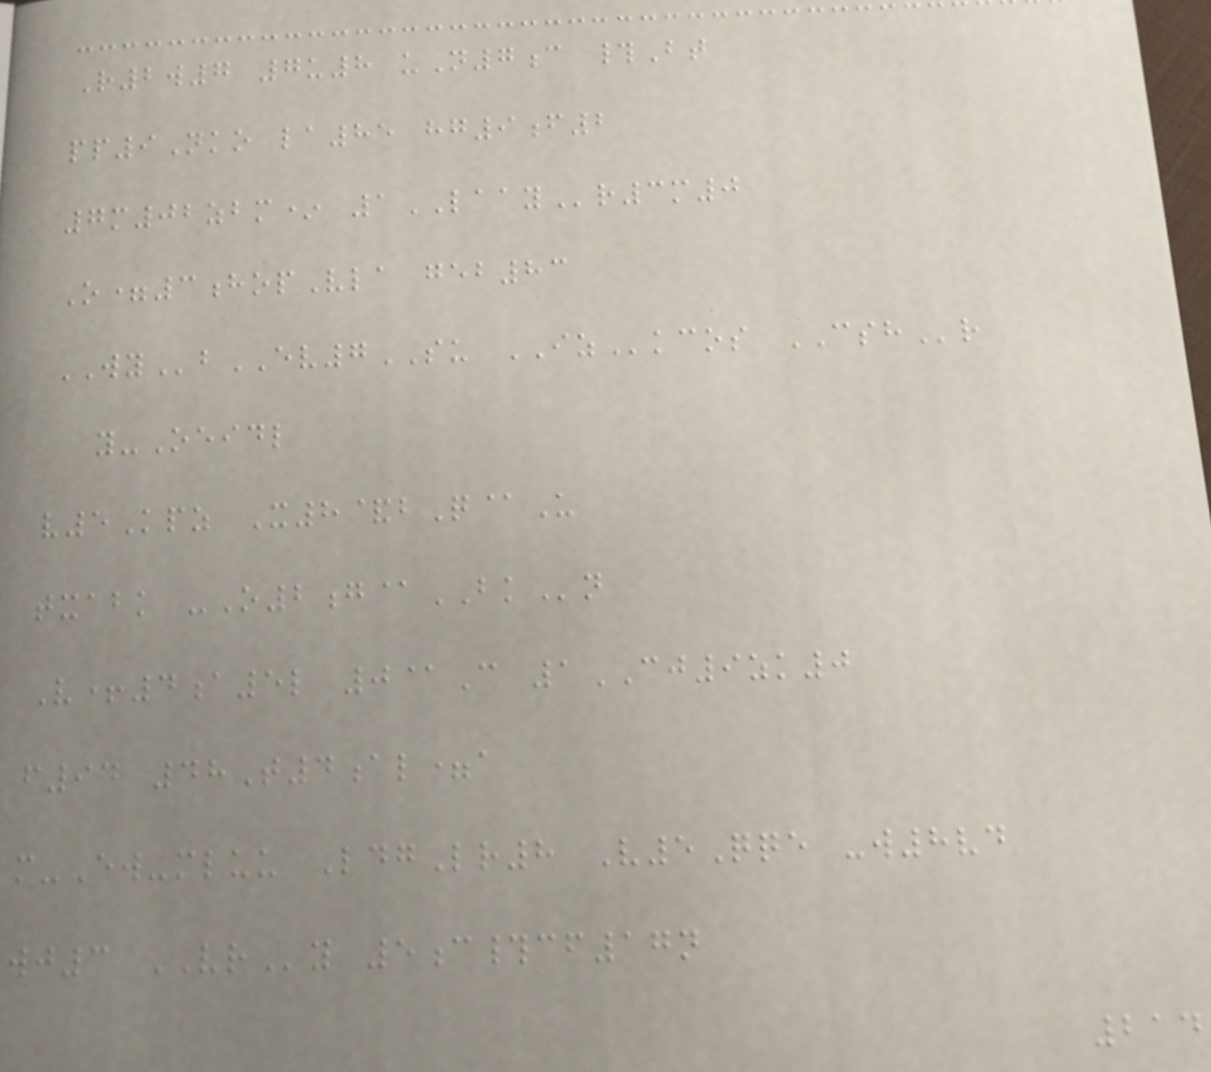R2w7 7u8 uN7c #Bt
pp9Nko la85 hg9f2
7m02zbm* 1LAAYr3m0
O=3hopVla geb83
WYbEV7SU IZkcos CSHr
y-Oeidl
v5Kpz X8&bQ@U
txabk -O2g@BKn
V+4a5l 0@C 1CJ9zk0
f94 48T4al=a
m-Ew-mluu LdgLr8 V5Qqe -w8vd
wj3 VRy 5c#cf17n
214
